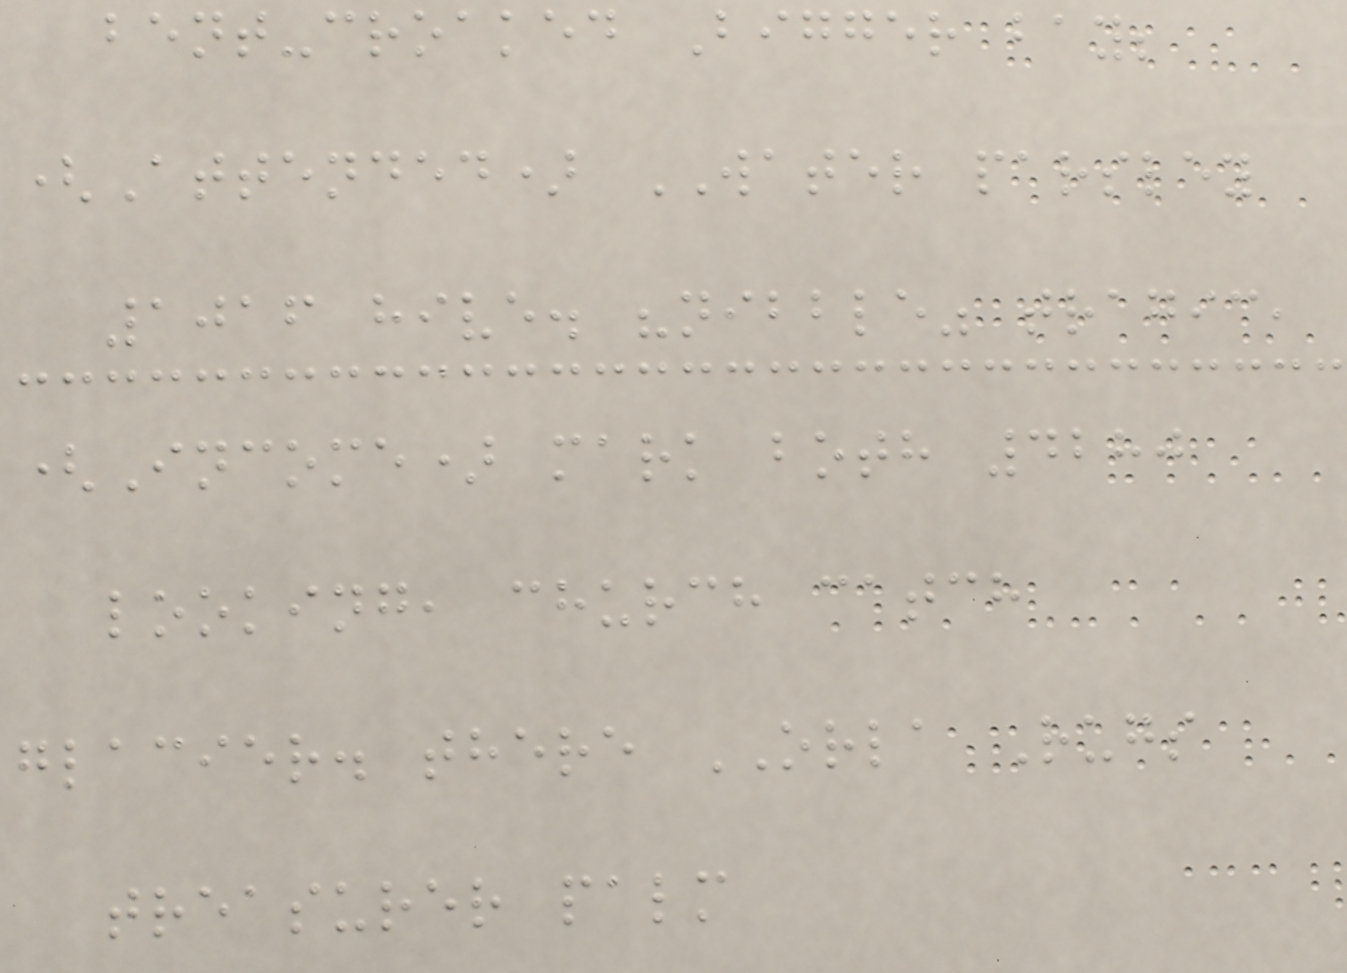bent-croaked Bigger bay;
(Attended) WATER parsley
1016 hive. "nibble" tragic,
(Income) mark both 4280
looking, church catch
glacier. there ORLA Rugs
treasurer palm
